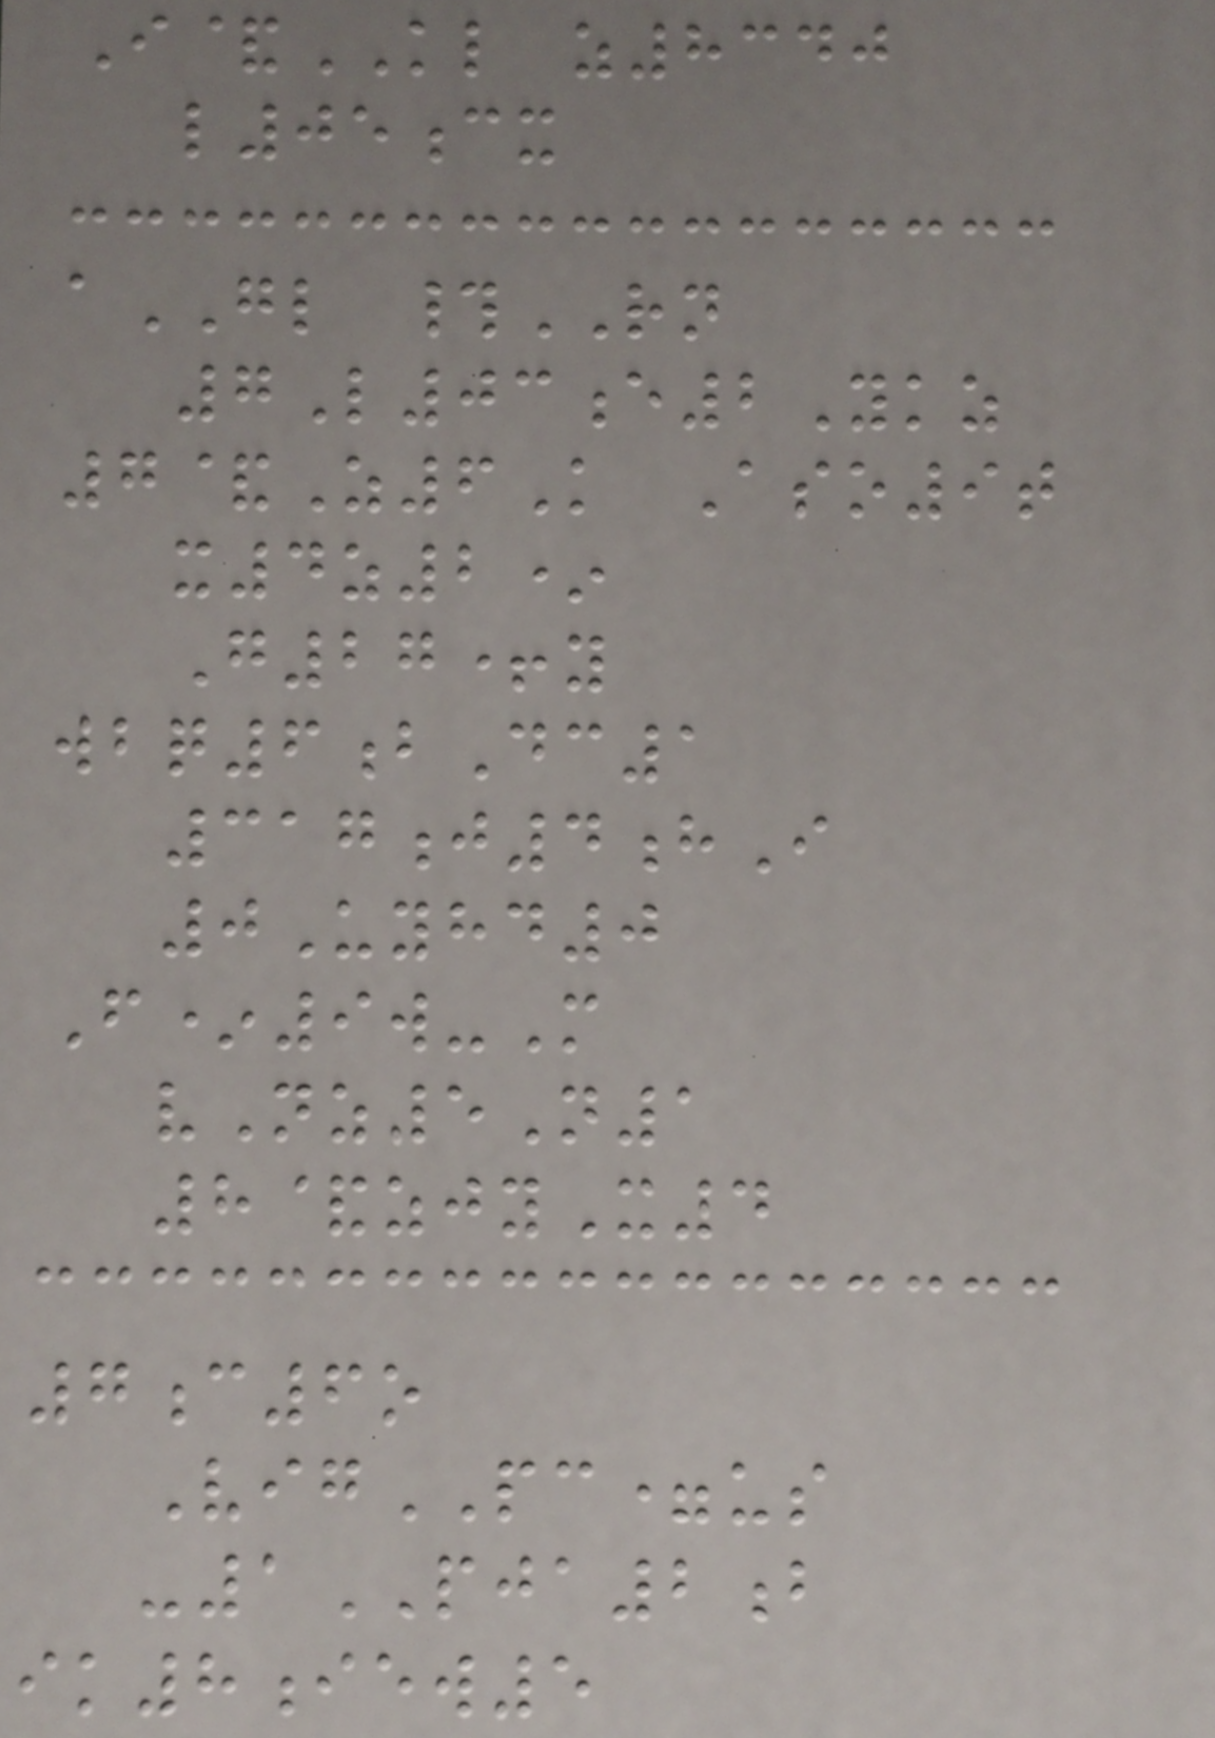I&KL z8340
l05cx
aGL #RN
7L03e2Ykz
7&Z6K Aso9t
x4z2*
G27+y
wbq6bDc1
317j4hI
0Uyhd0
F*9w-M
vNz5N1
8&zjyX4
7c6o
VigPC=us
-1PJA2b
ik8iew5
